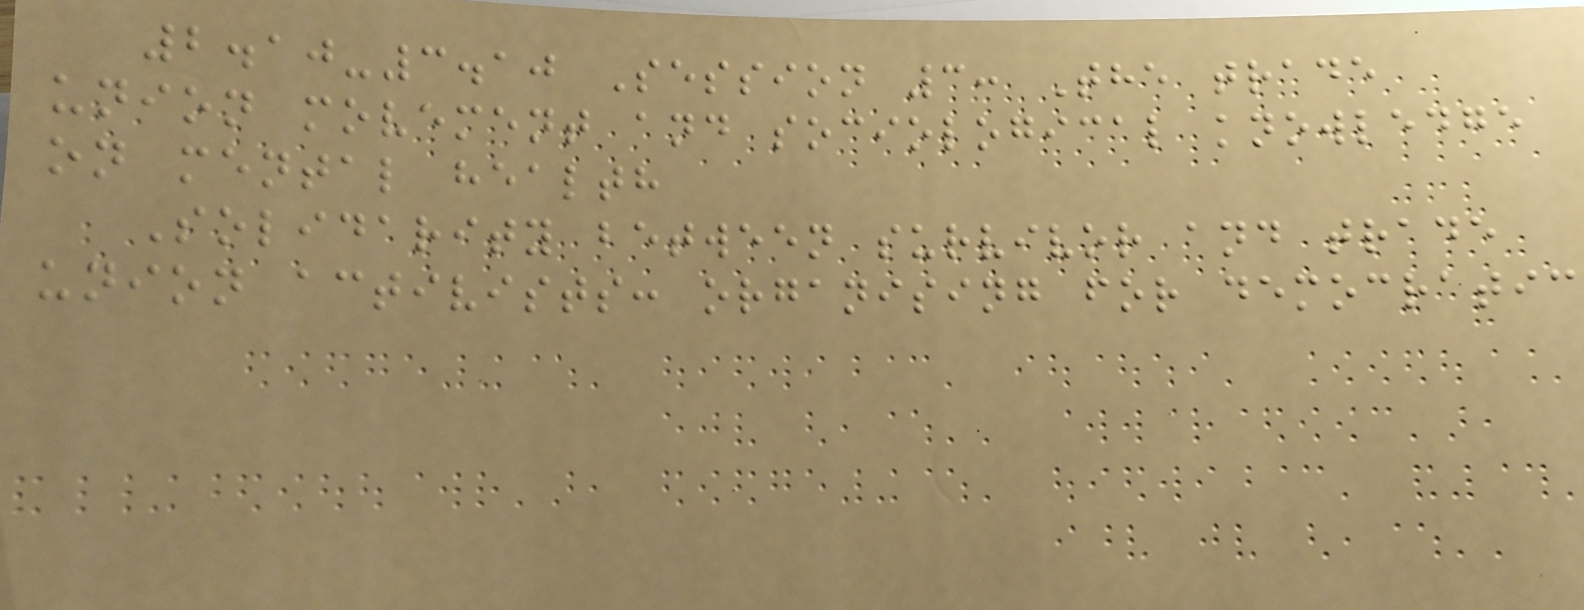2.10-3.10 Session 3: The trade
union movement and sociological knowledge
on mental health
Solidarity between survivor and trade
union activists: organising for democratic
